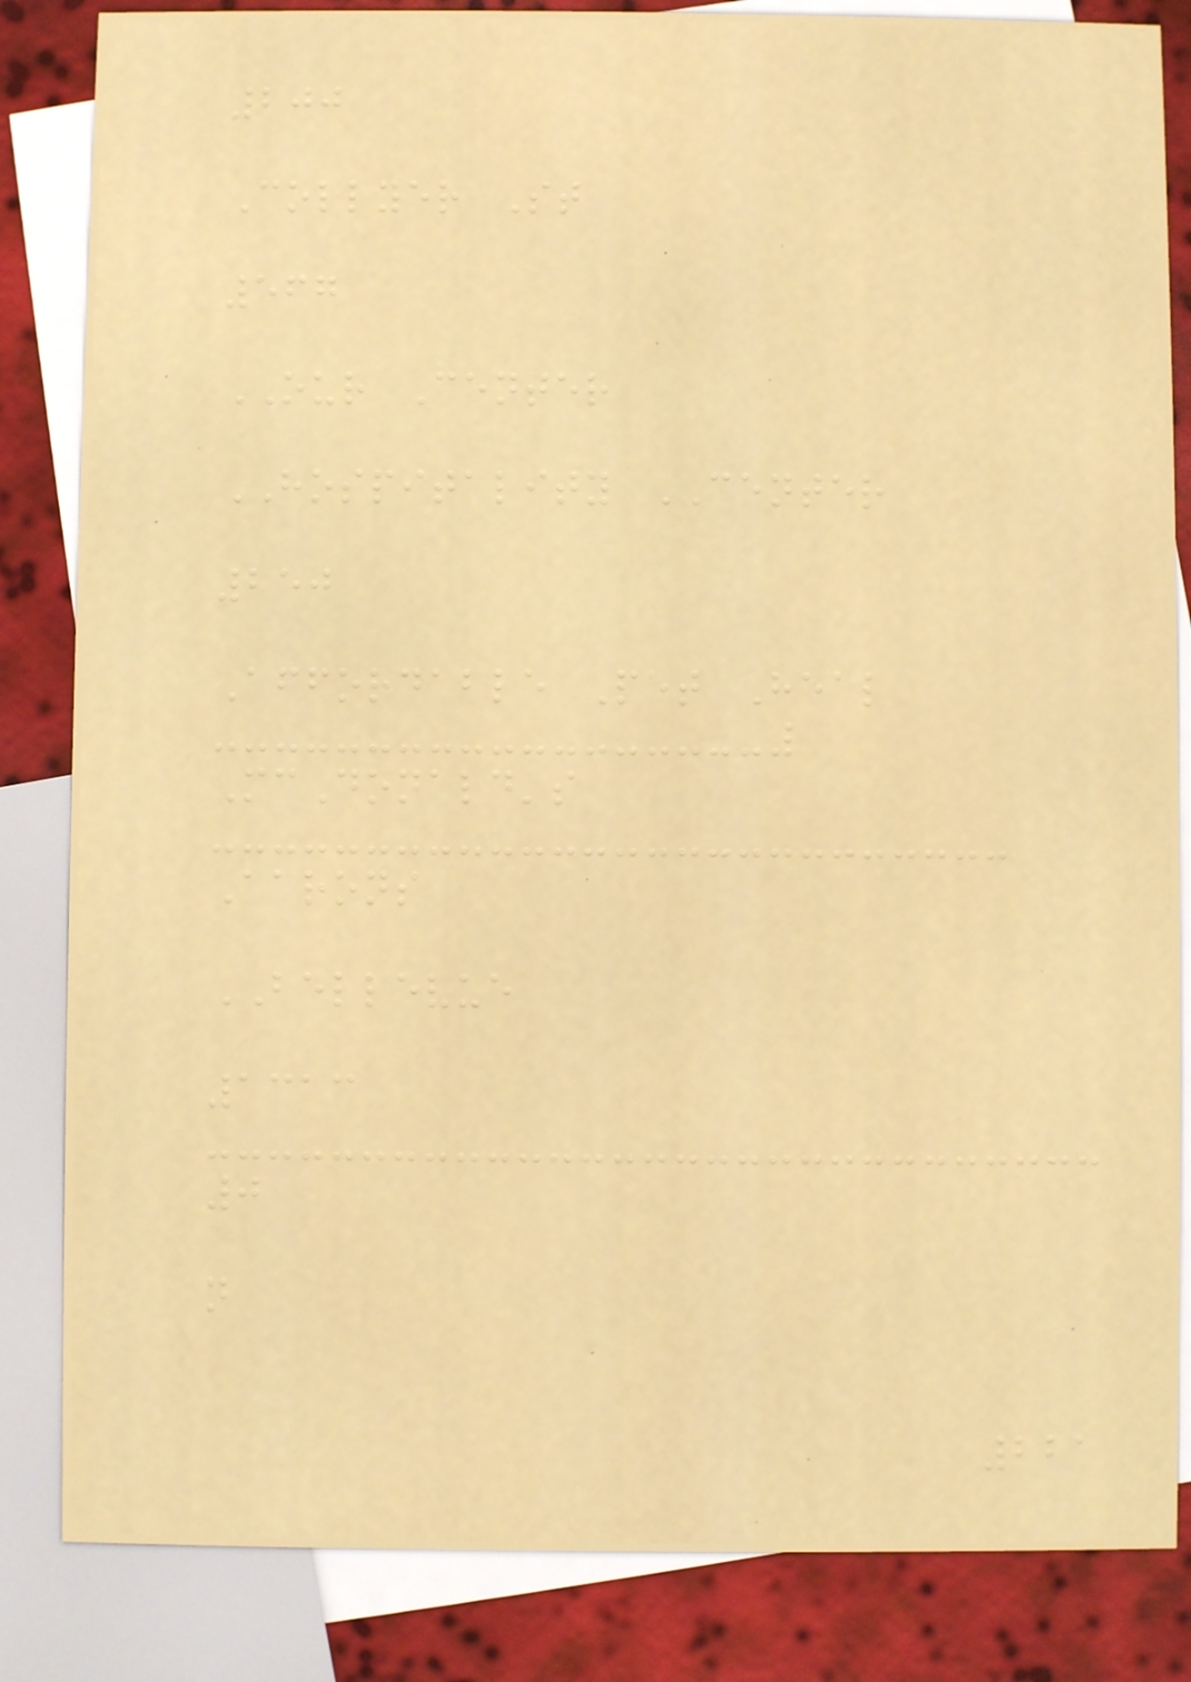200
Collyer St
567
OUR Center
HOSPITALITY CENTER
250
Affordable Pet Heal
McDonald's
Aarons
BELLEVUE
1313
0
n
221
